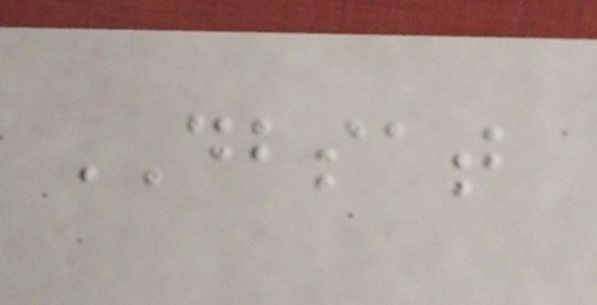DBSAT
